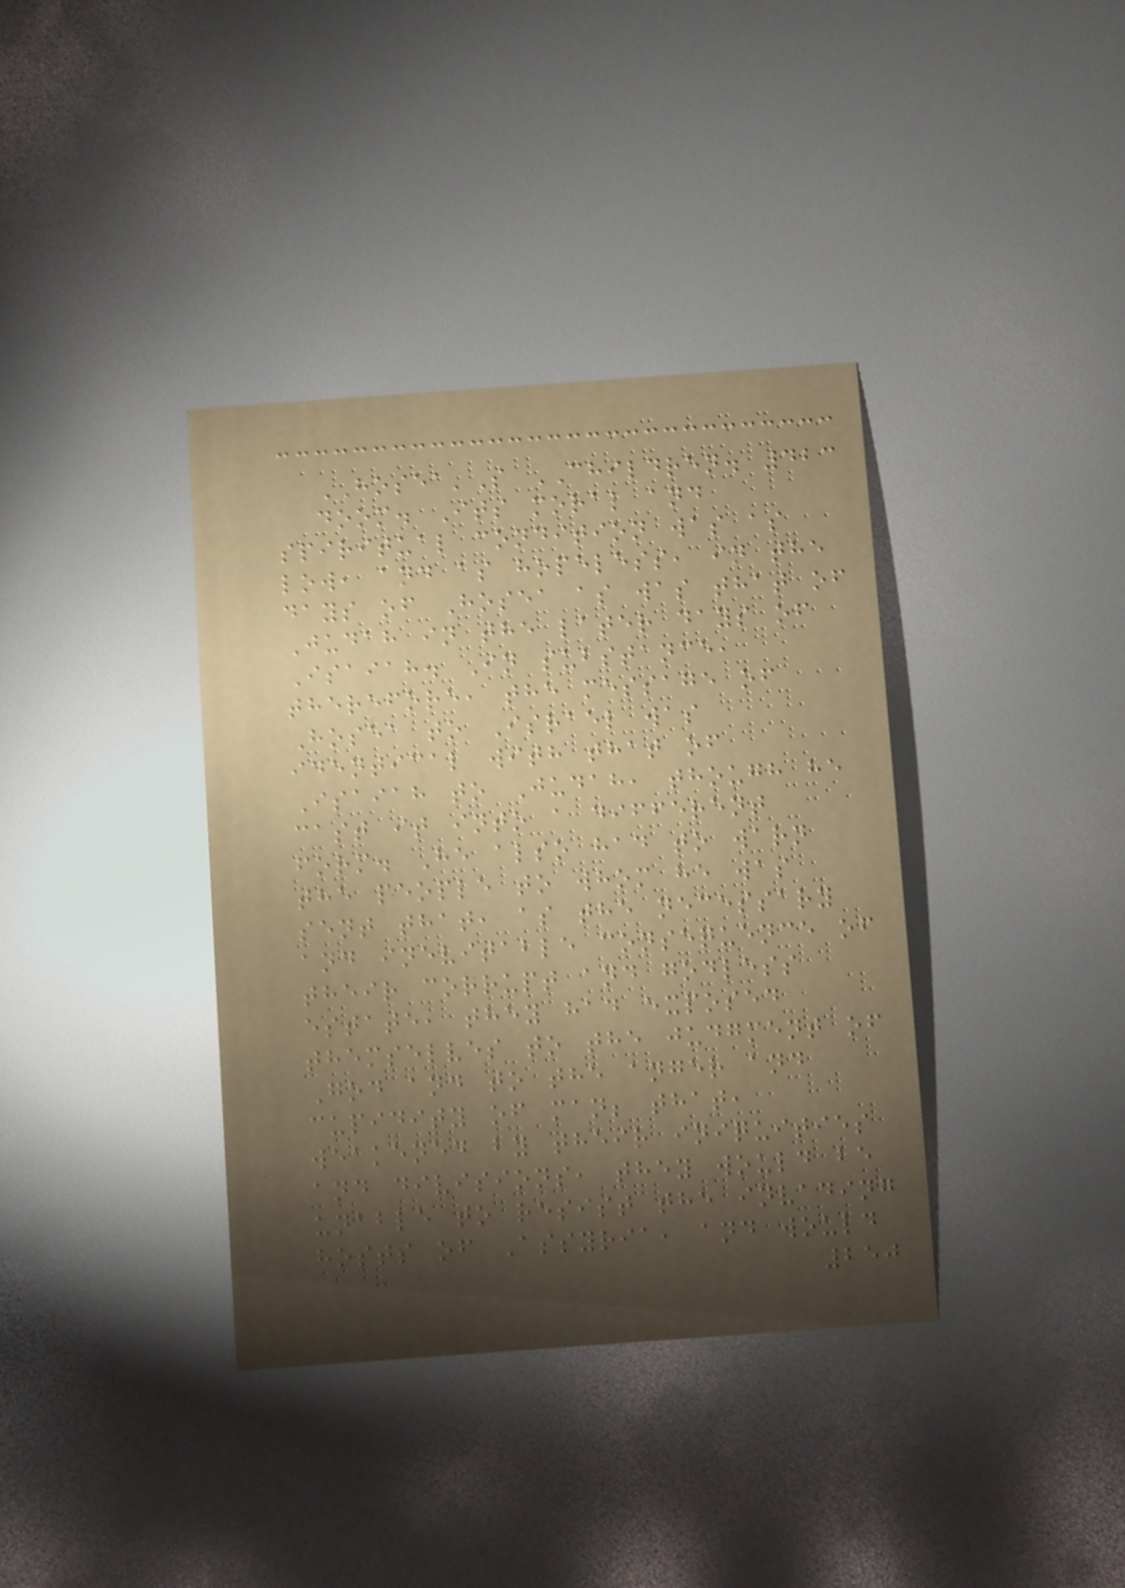HOSEA'S CHILDREN. 423
doom. Its moral and
spiritual condition was as
low, and as hopeless, in the
days of Hosea as was that of
Judah in the later days of
Isaiah. In substance,
therefore, the message of
Hosea to Israel was
identical with that of
Isaiah to Judah, though he
cast it into a different
form. He also had to warn
the people to whom he was
sent that, as the necessary
and inevitable consequence of
their corrupt and godless
estate, they had exposed
themselves to the judgment of
God and to the anger and
cupidity of man; that,
weakened by their iniquities
and divisions, they would be
unable to resist the invading
hosts of Assyria, and would
250
